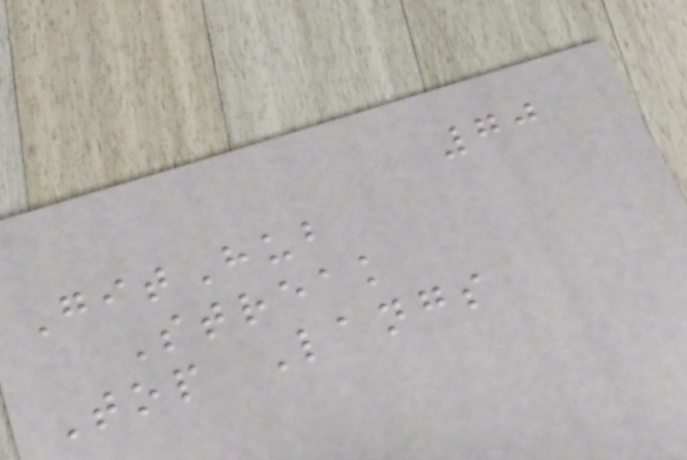70
GitHub
Streak
Top Langs
